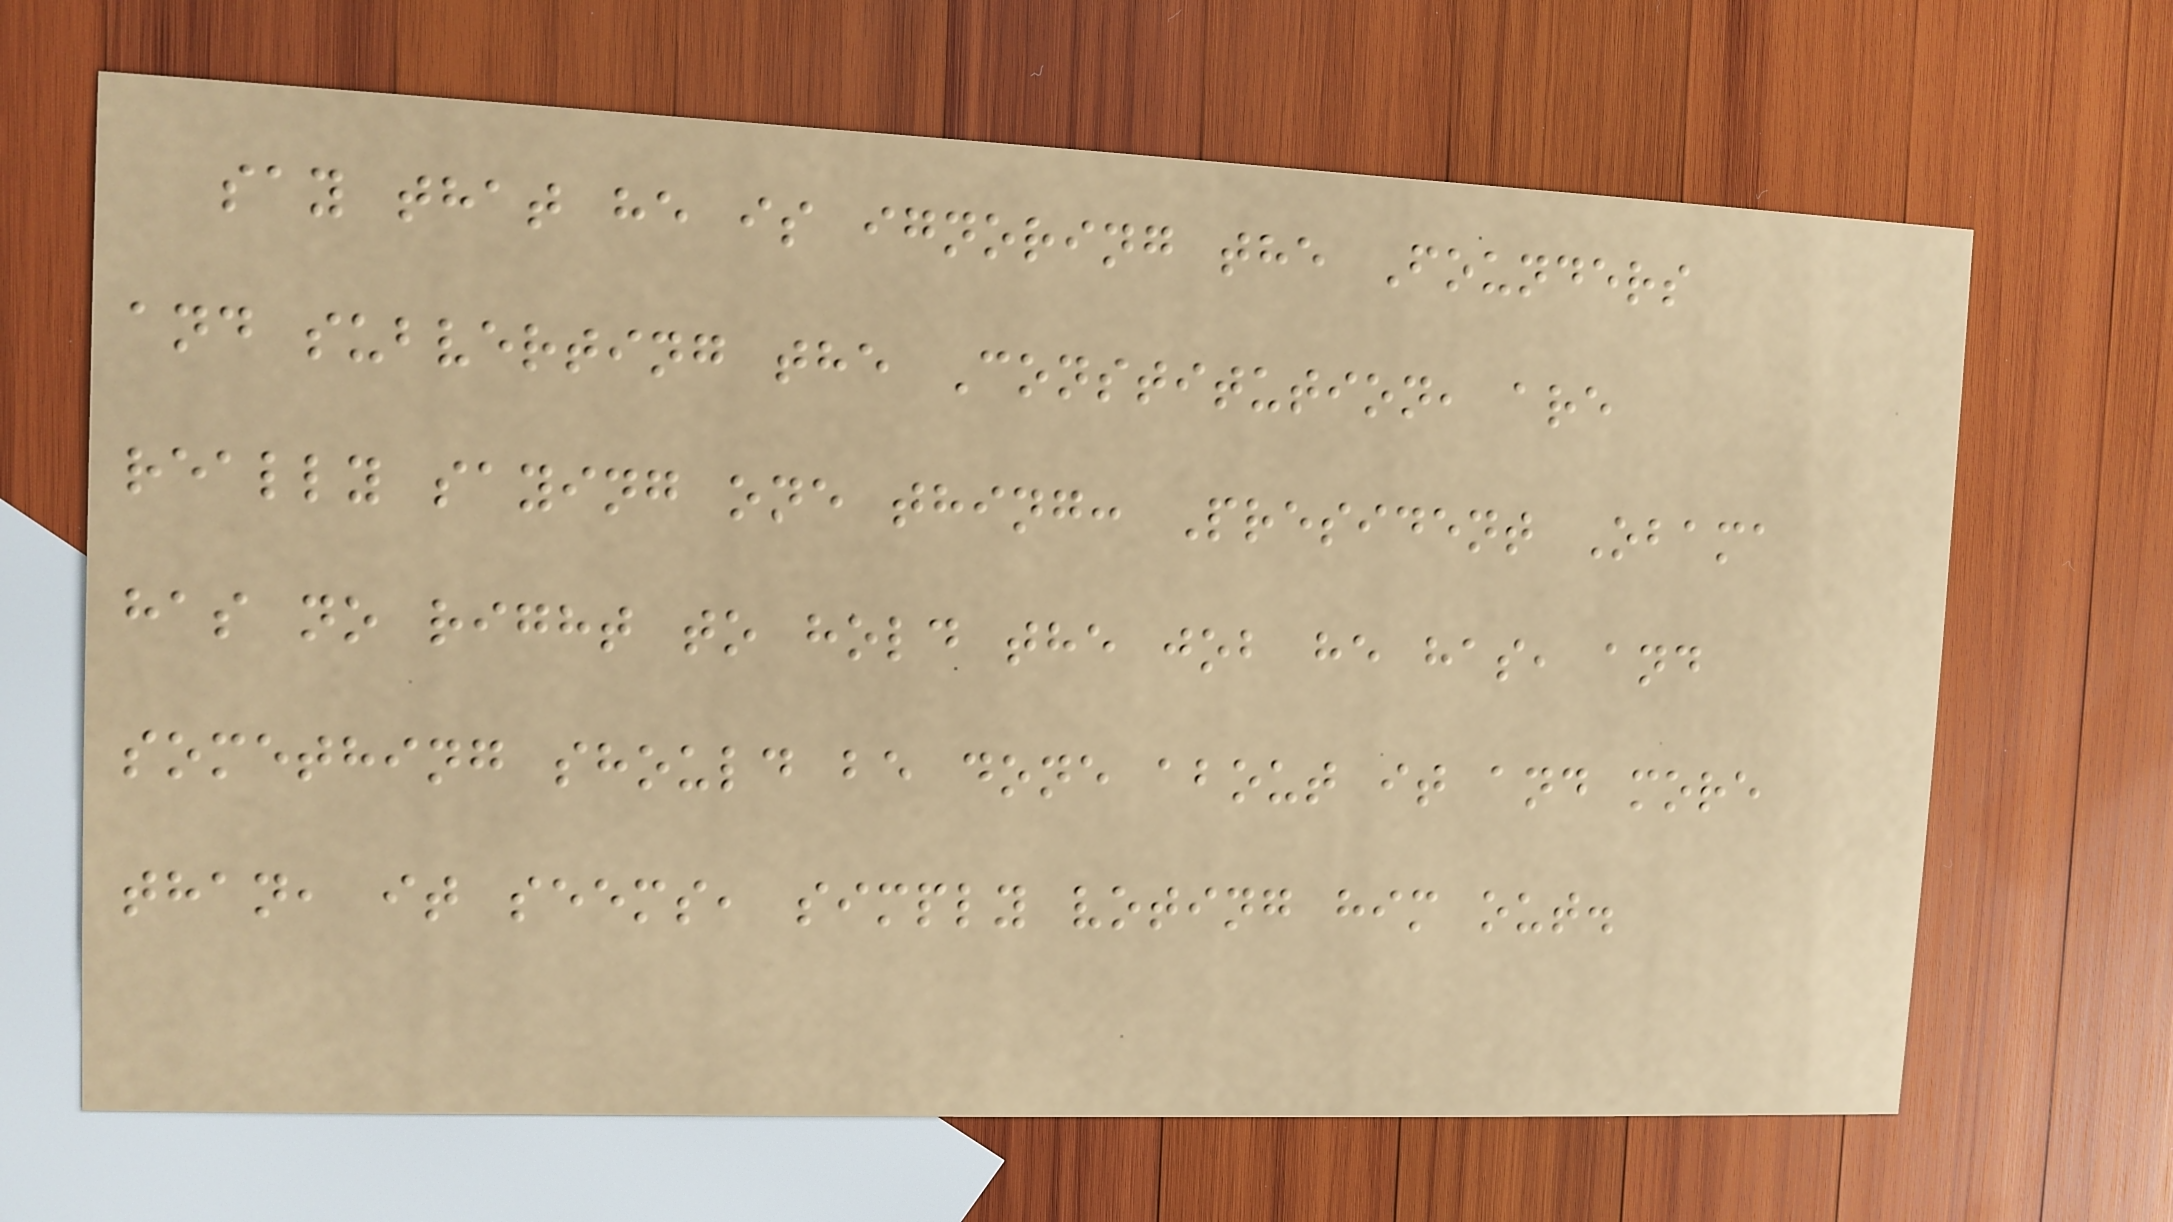say that he is ignoring the Founders
and subverting the Constitution, are
really saying one thing: President Obama
has no right to hold the job he has, and
something should be done about it and more
than, it seems, simply voting him out.
